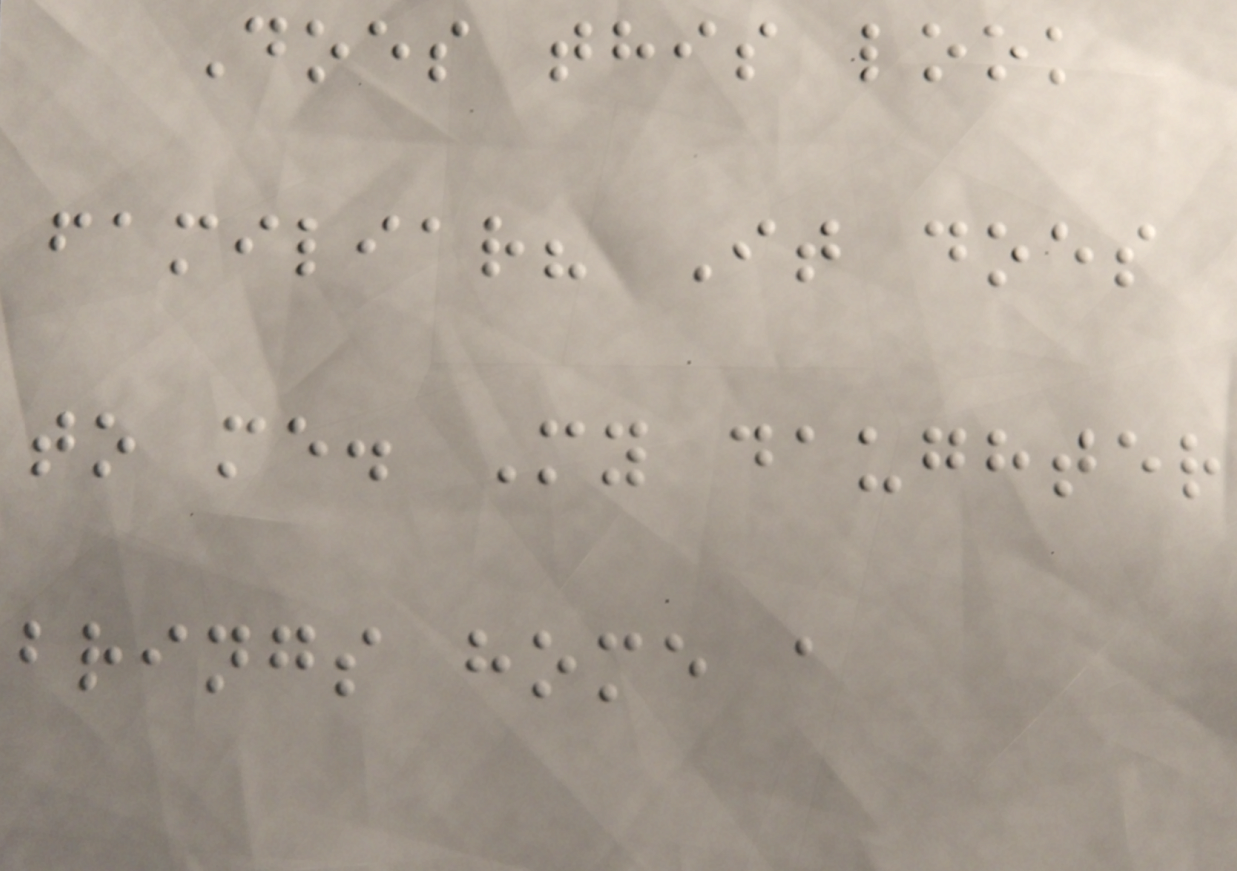Does this look
familiar? It does
to me. My daughter
brings home a
